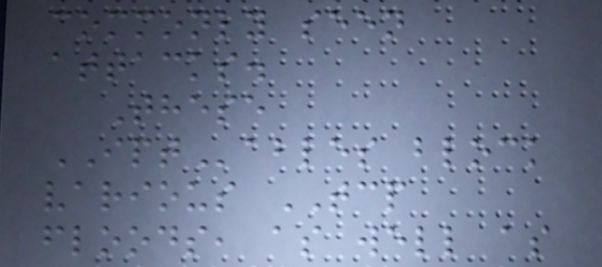commonly seen
attacks.
These
IPTables block
various TCP
floods, as well as
